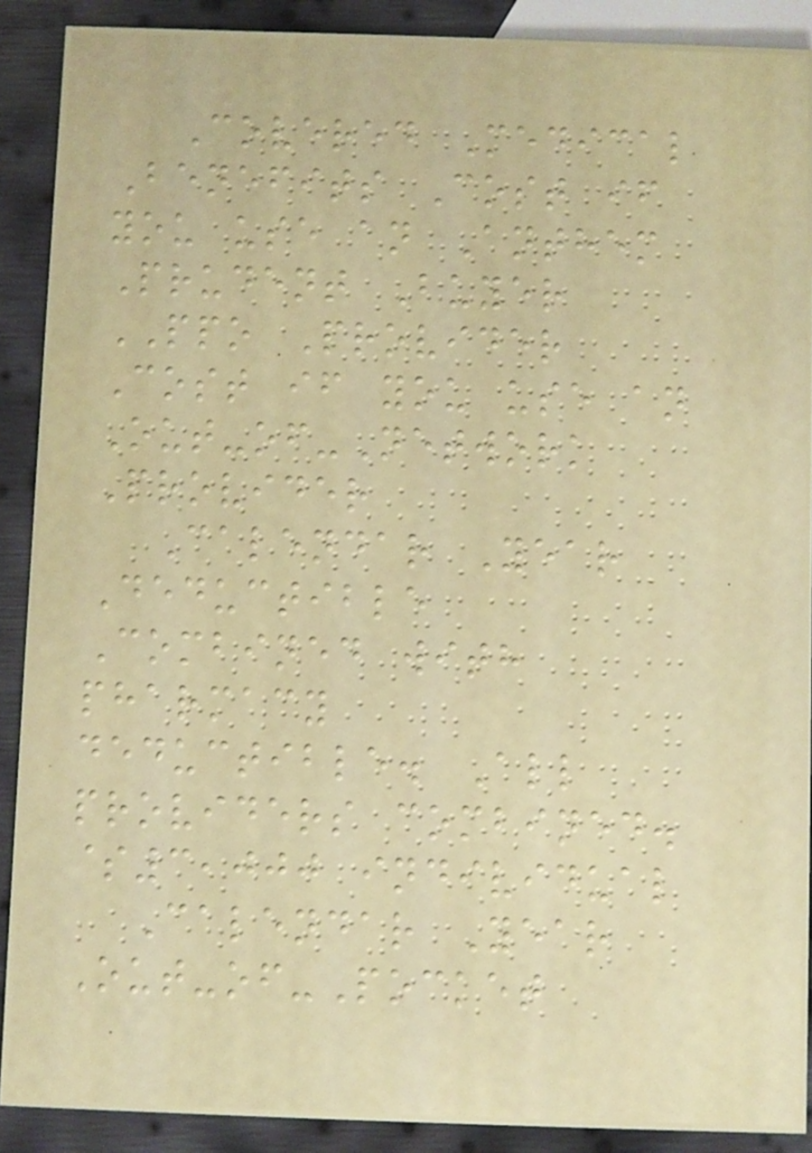Covered Medical
Benefits Cost if
you use an Anthem
Prudent Buyer
PPO Provider
Cost if you use an
Out-of-Network
Provider
Calendar Year
Deductible
Combined with
pharmacy
deductible. All
providers combined.
$3,000 individual
Calendar Year
Out-of-Pocket
